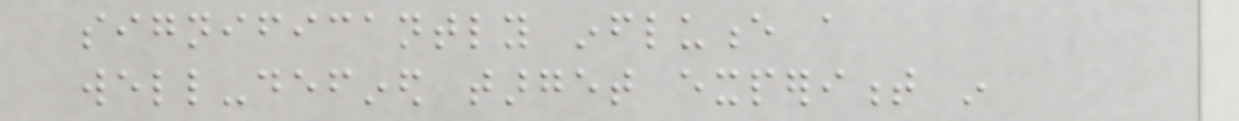significantly influence a
well-defined target experiment in
